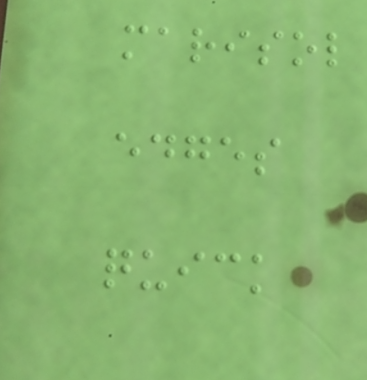marisol
edges
quick
